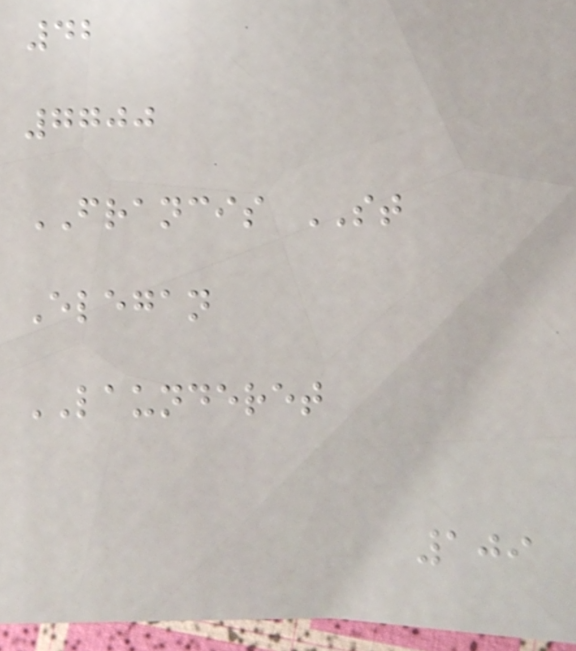42
7700
FRANCIS ST
Elegan
LAUNDERET
109
